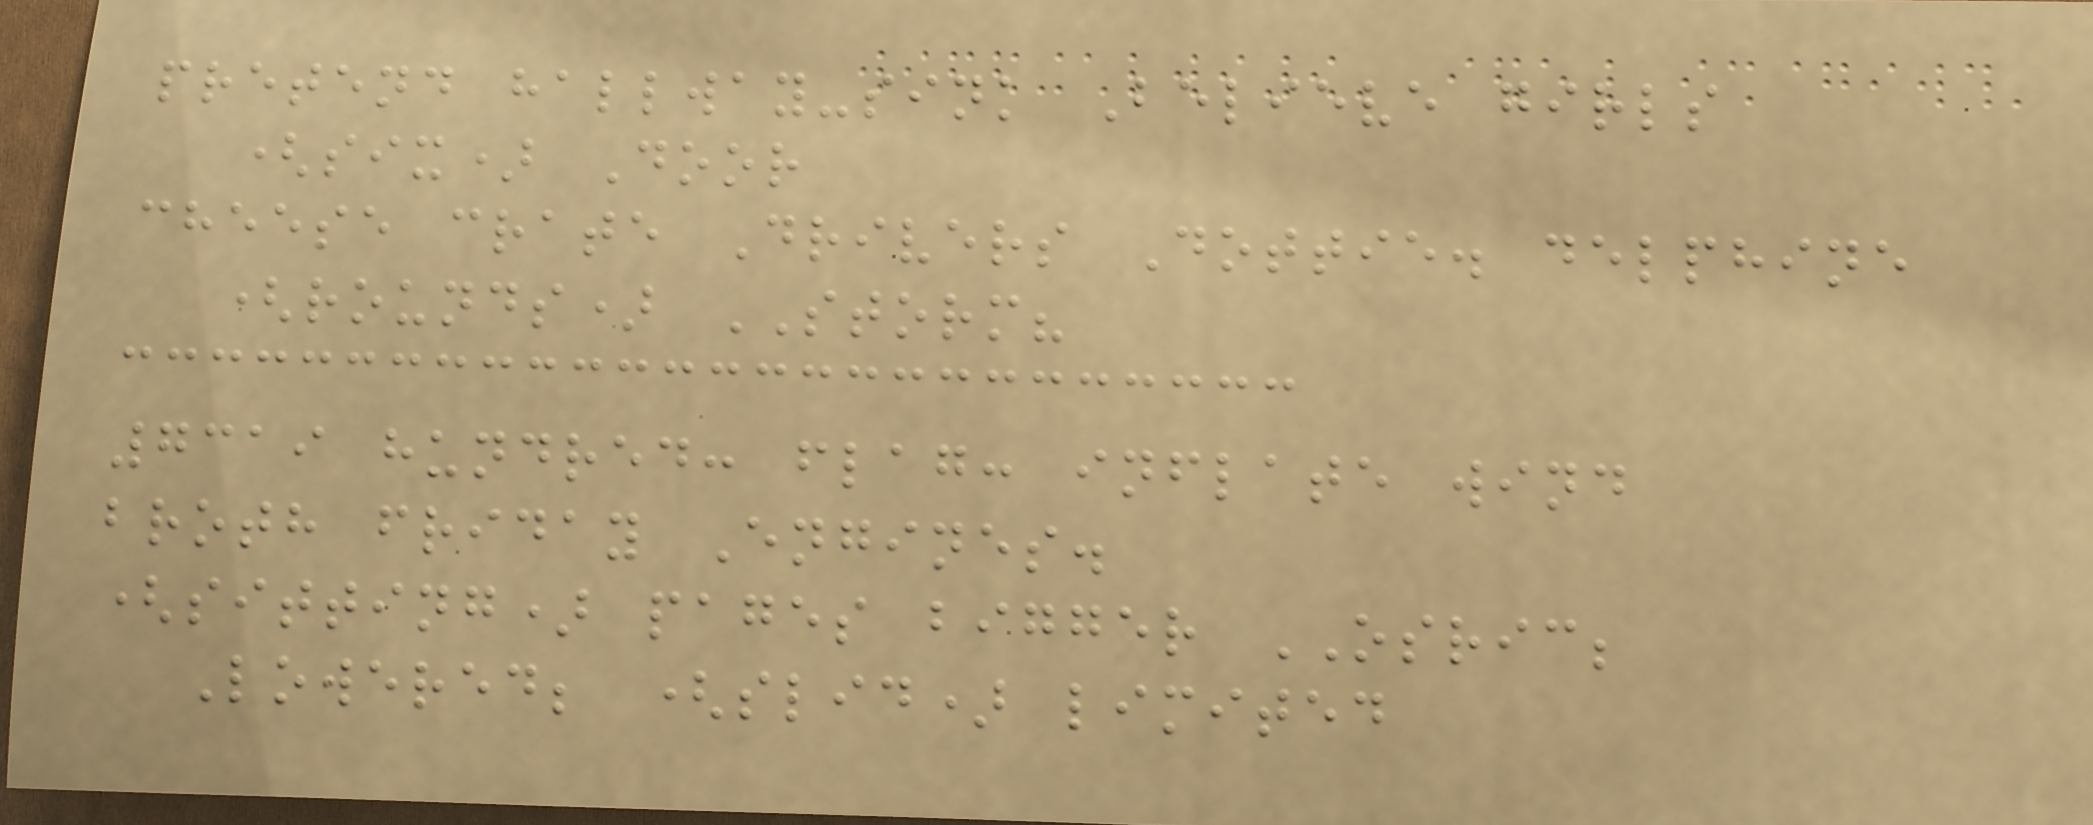pretend hallway-sink Believe girls
(six) Door
cheese crate Drivers Dottie. delphine
(rounds) STORM?
7319 hundred: flag: inflate wind
broth friday Engines.
(sitting) pages bigger OSRIC;
Lowered; (slid) limited
